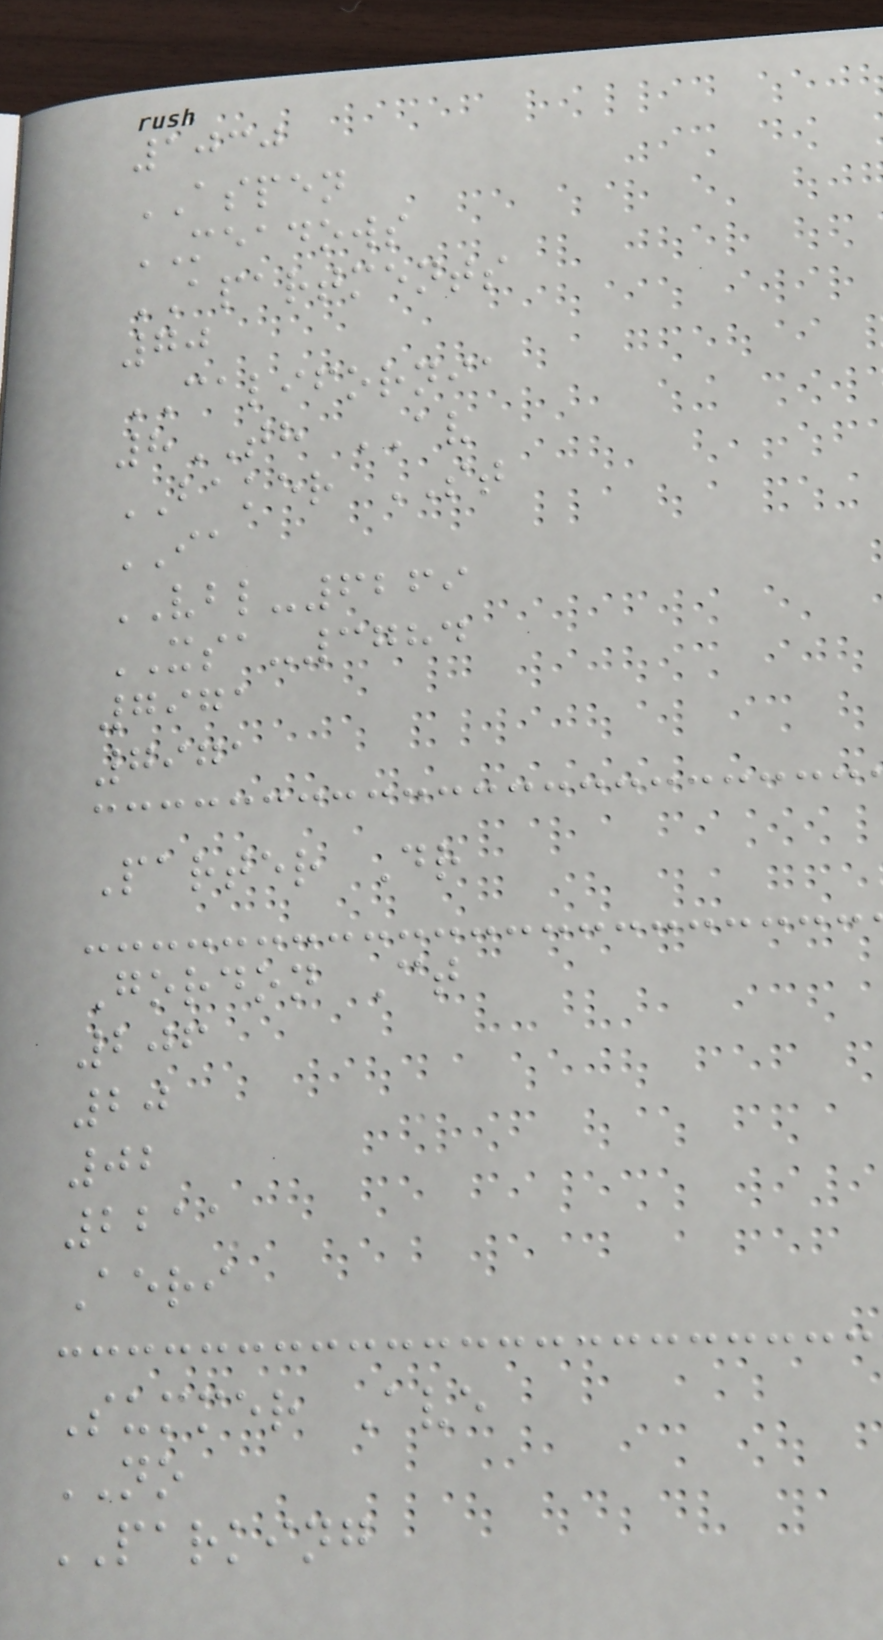1030
ASPEN
MEADOWS
APARTMENTS
70
CALIFORNIA
8TH AV
BAKER ST
IA
VBL-6269
XSA-3784
7971
7971
Parter Dr
Gordon Ct
206
20
02
2211
Aeri
Summer Ave
NO
PARKING
